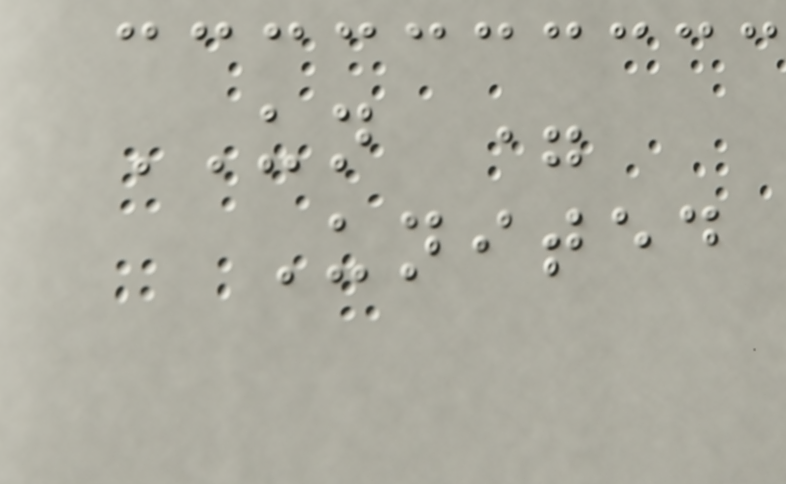UN =
United
